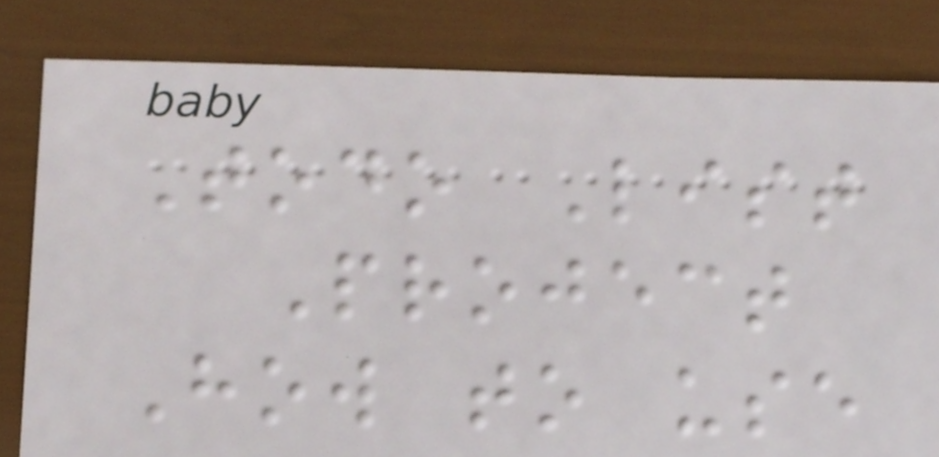Todo List
Project
How to use
